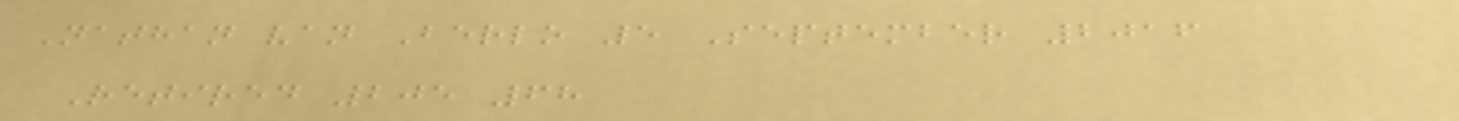Nathan van Berlo 5 September 2016
Retired 205 68
